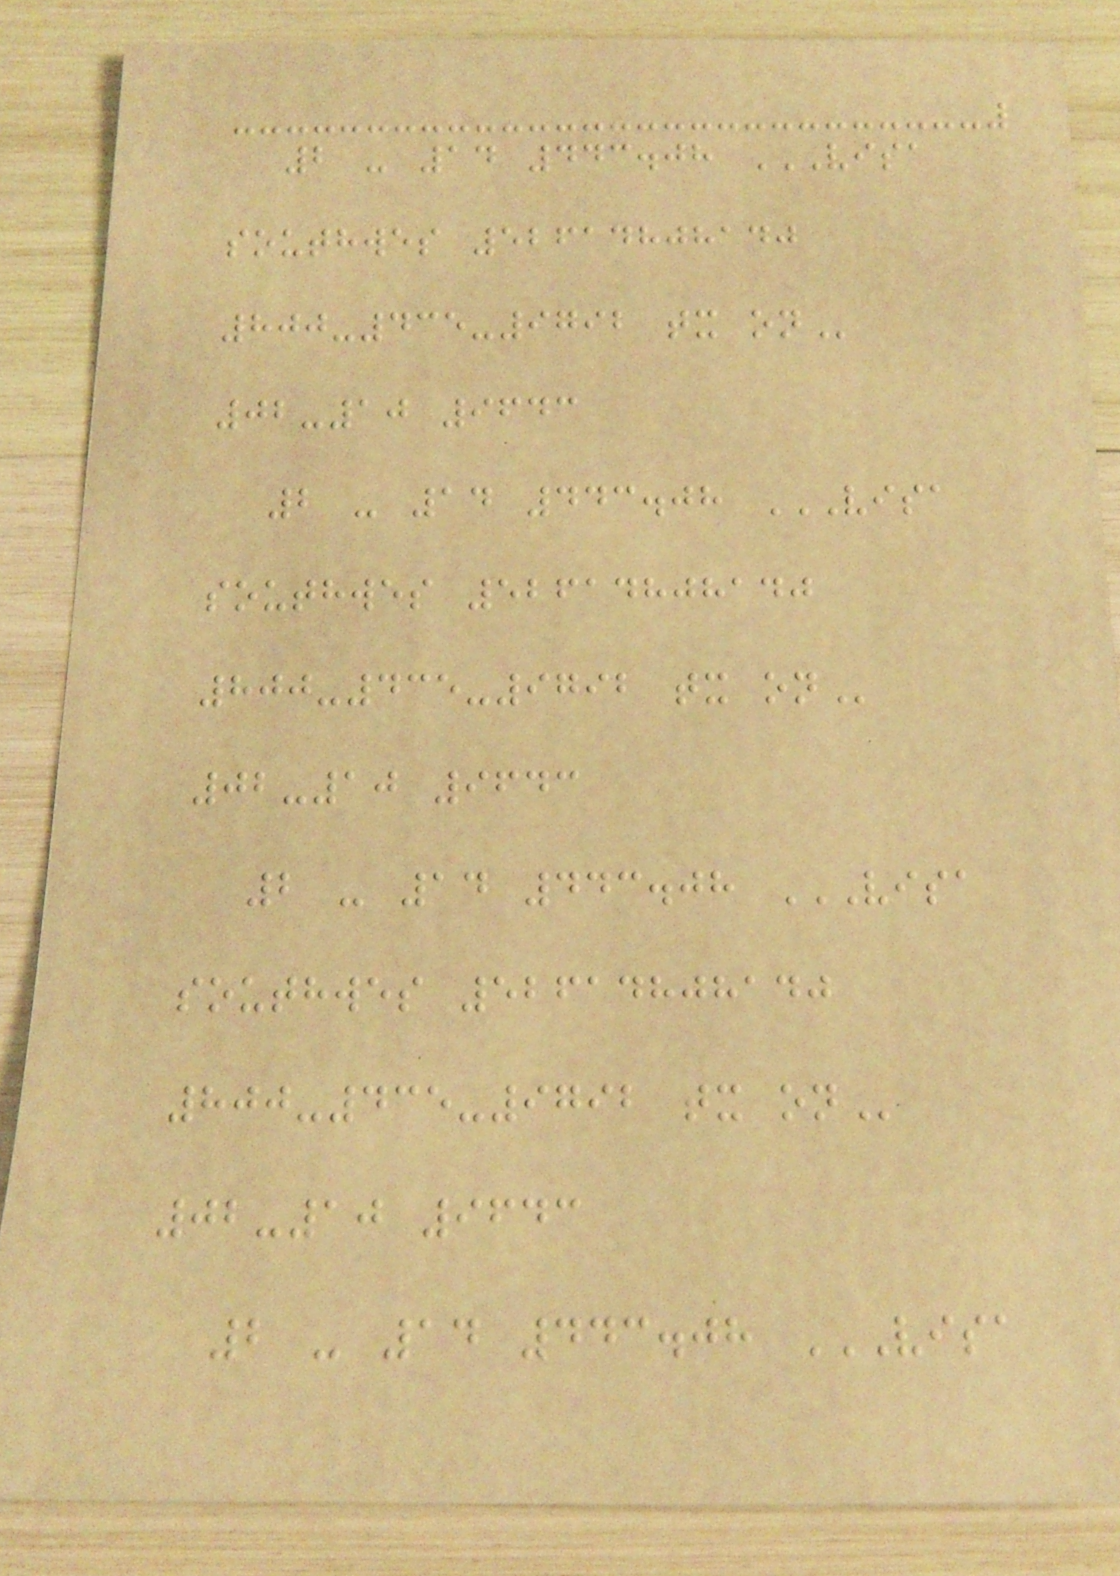2 - 14 443.08 VISA
SOUTHWES 52614808140
800-435-9792 TX ON
02-10 9643
2 - 14 443.08 VISA
SOUTHWES 52614808140
800-435-9792 TX ON
02-10 9643
2 - 14 443.08 VISA
SOUTHWES 52614808140
800-435-9792 TX ON
02-10 9643
2 - 14 443.08 VISA
